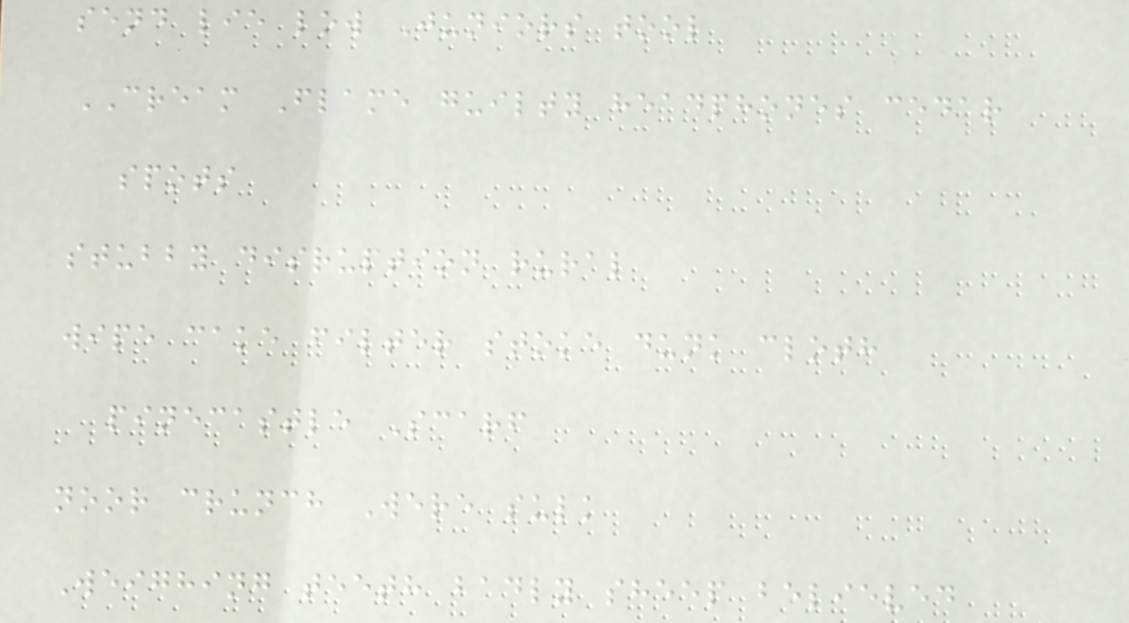send lie low Juniors tool
CREAM Flame guilty headphones cedar
spots
stubby disruption rural
wipe cake filter stoke dunk cloth
pinecastle Scarf
noor crunch Were sulk
Weighing teeth badly sheep believed
